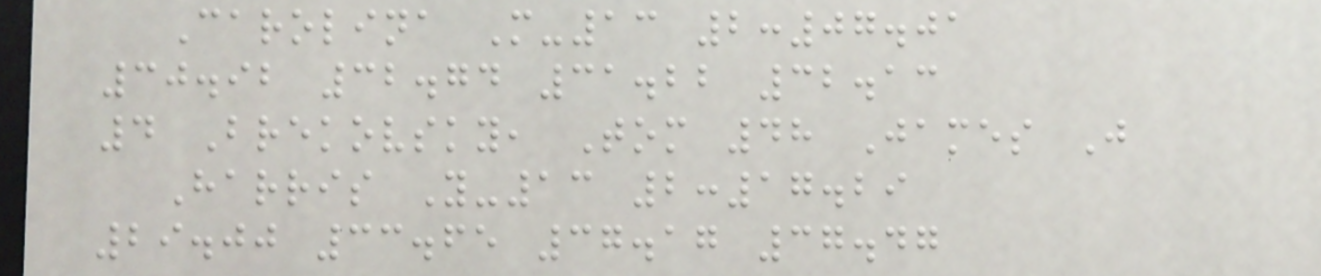Carolina M-13 2:07.01
30.92 32.74 31.22 32.13
4 Brekovsky, Tom 48 James J
Harris Y-13 2:17.29
29.00 33.65 37.17 37.47
